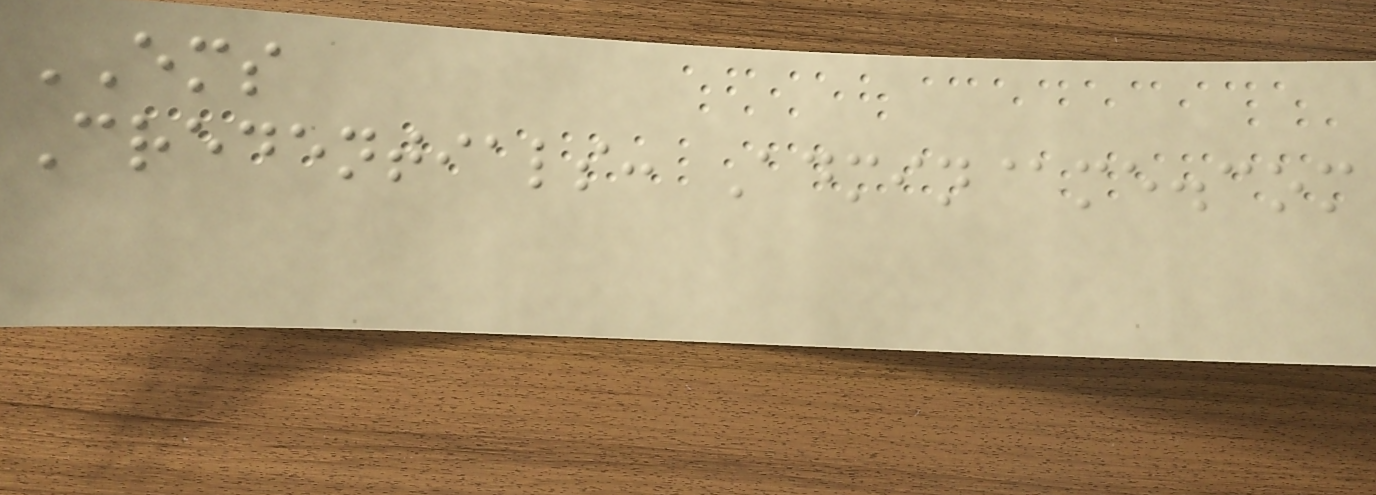EMS
Credentials: Admin@me.com
